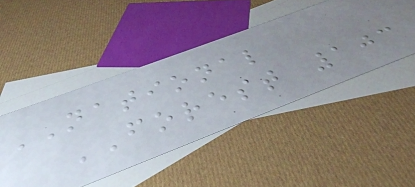NATIONAL
FOREST 103
